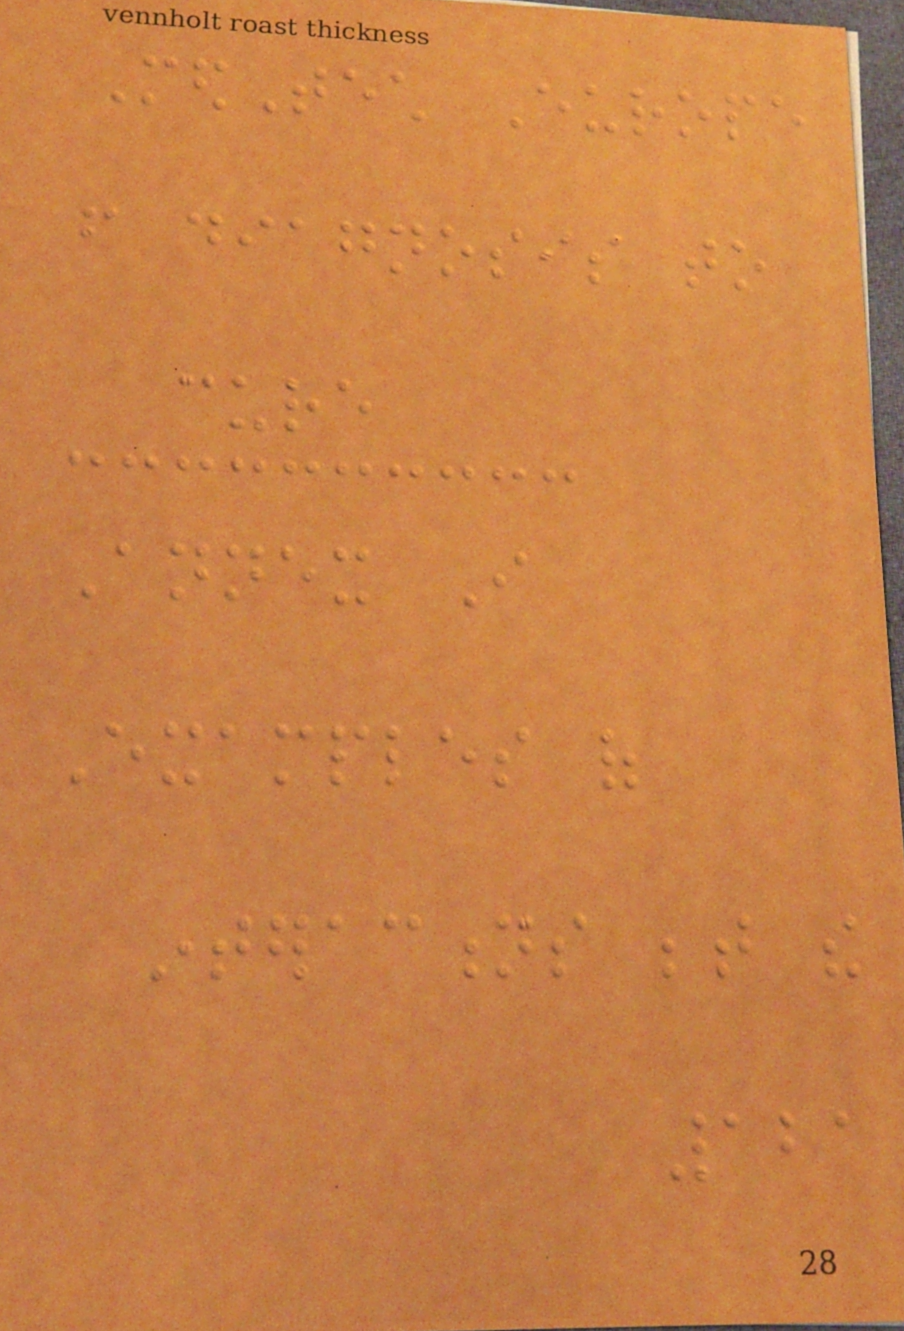MedTech Europe
from diagnosis to
cure
Annex I
Examples of
interactions between the
121
